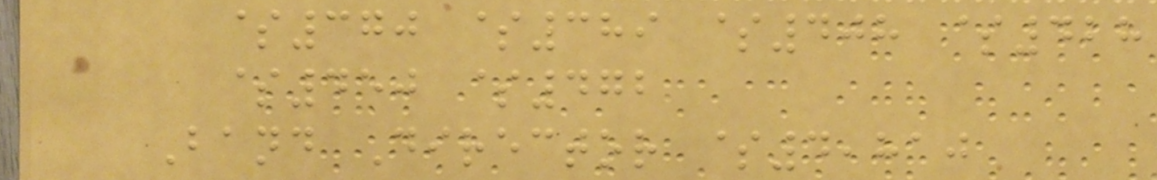$370 $389 $408 $428
$450 $472
Band Director $4,810
